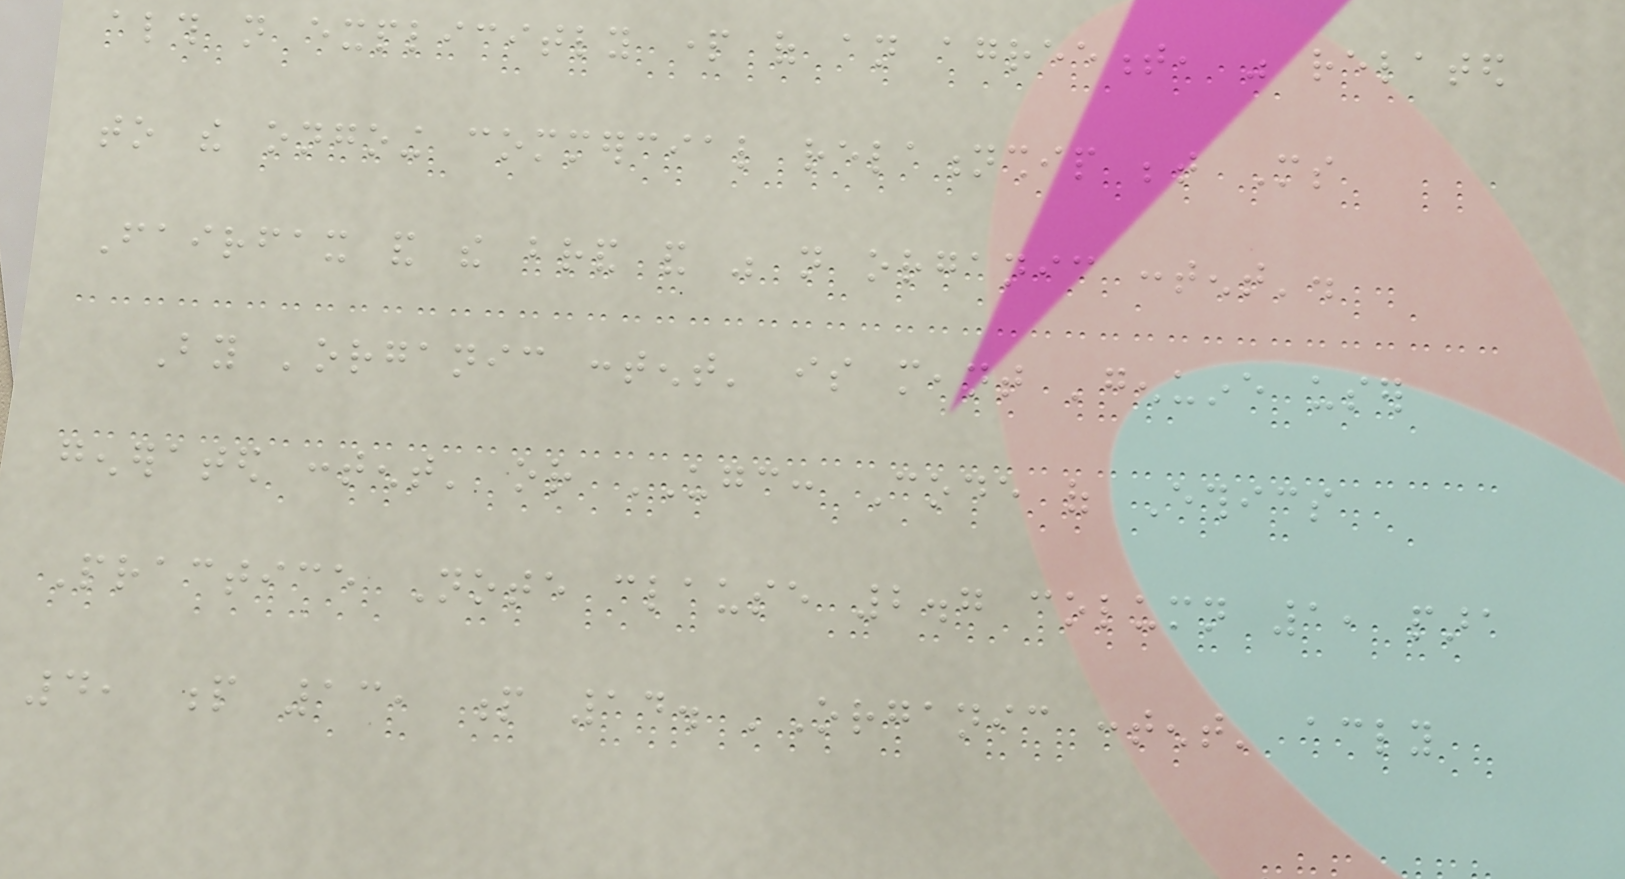although not explicitly part of an agreement, was related
to the ongoing commercial relationship between Ms
Fairfax and the brand and was not organic content'.
By 'organic content' is meant 'genuine user
generated content' or UGC: Code of Ethics
Practice Note clause 2.7 column 1, para
4, p 13, p 14. 'Organic content' accordingly
